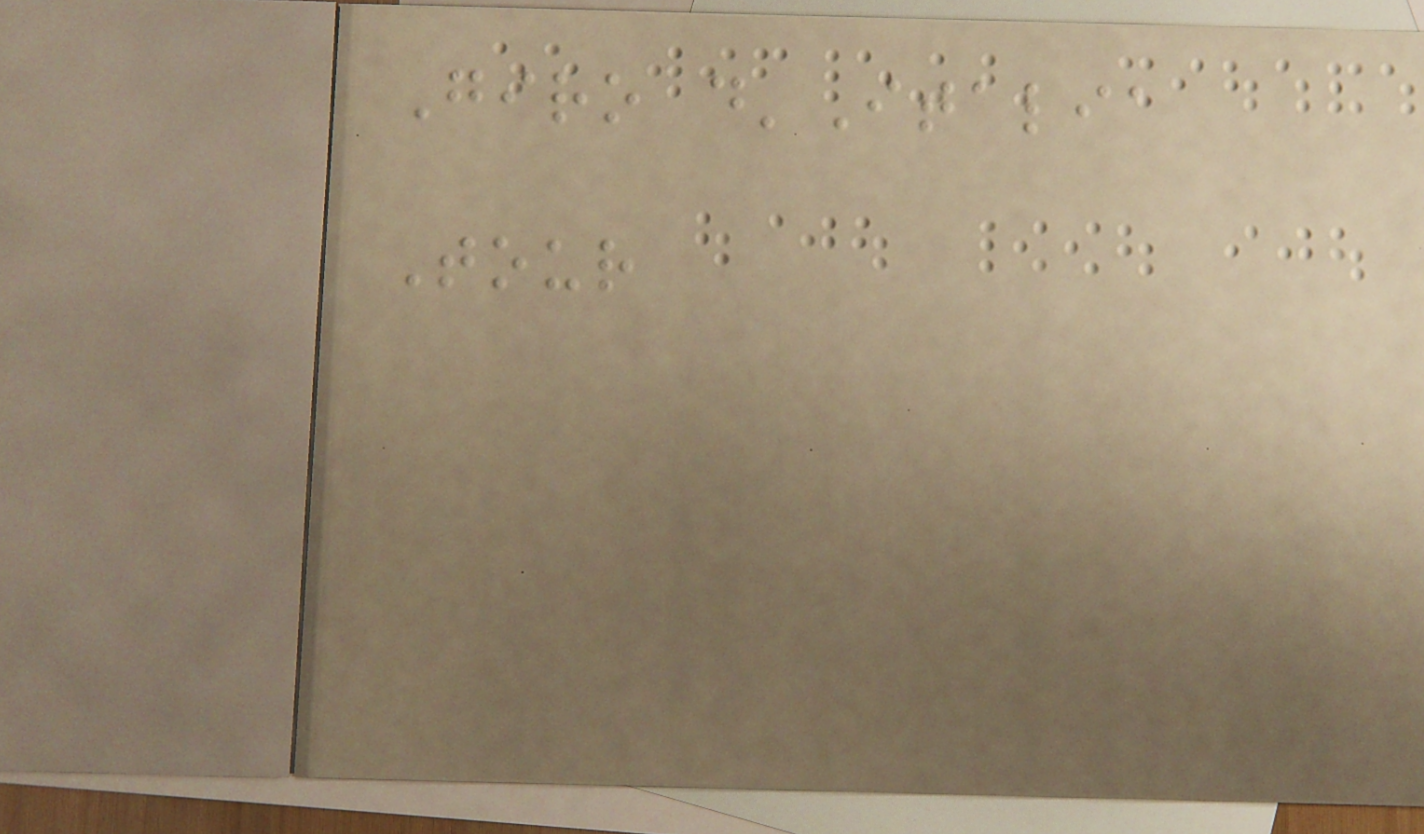Giro d'Italia
Tour
